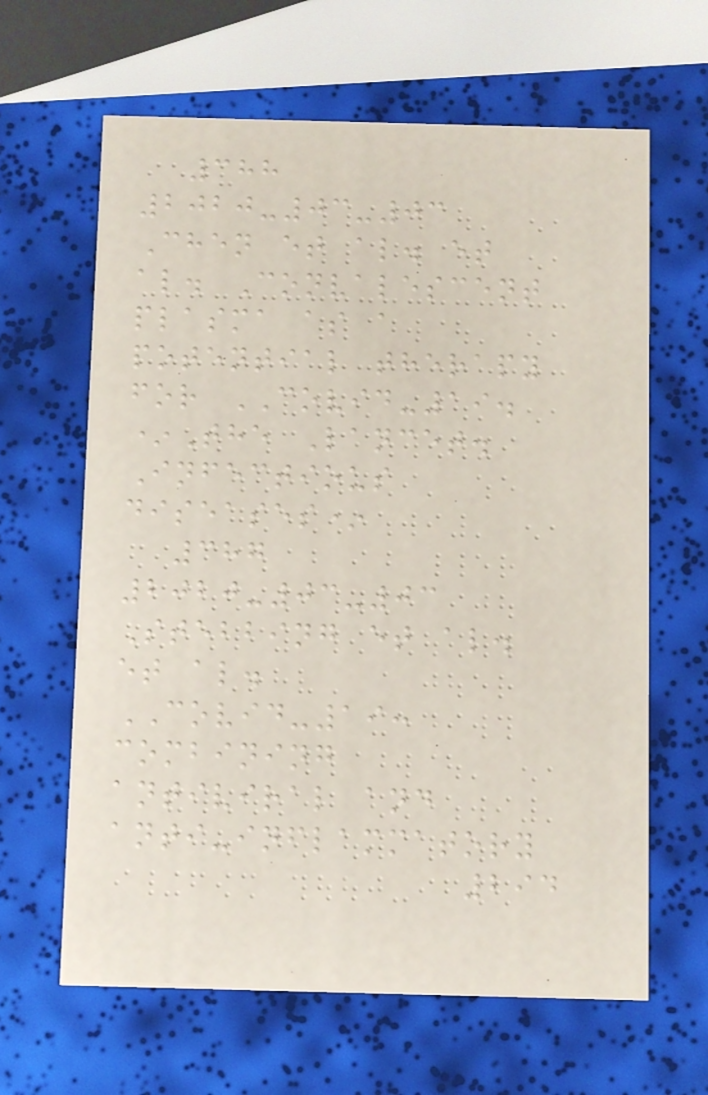388
2020-03-03
Chen et al. et
al. Convalescent
plasma as a
potential therapy
for COVID-19.
*The Lancet.
Infectious
diseases*
387
2020-03-03
Stebbing et al.
et al.
COVID-19:
combining
antiviral and
anti-inflammatory
294
